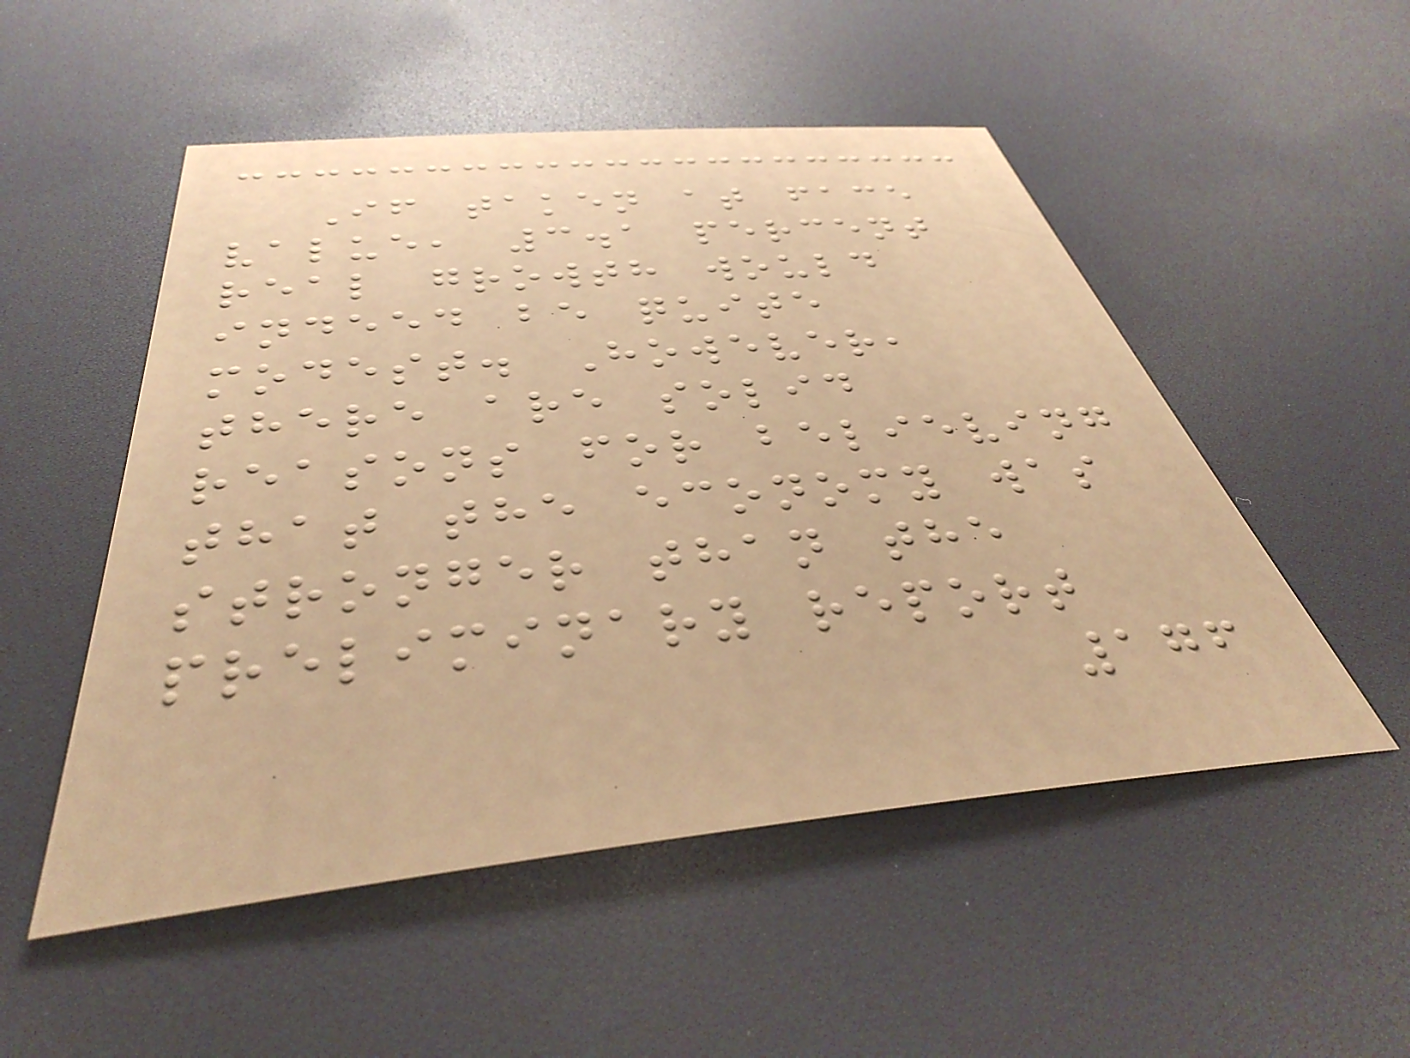If taken at face
value, 3.1 percent
real growth would
indeed be quite
modest. However,
there are solid
reasons for believing
that the economy was
stronger than the
preliminary report
176
